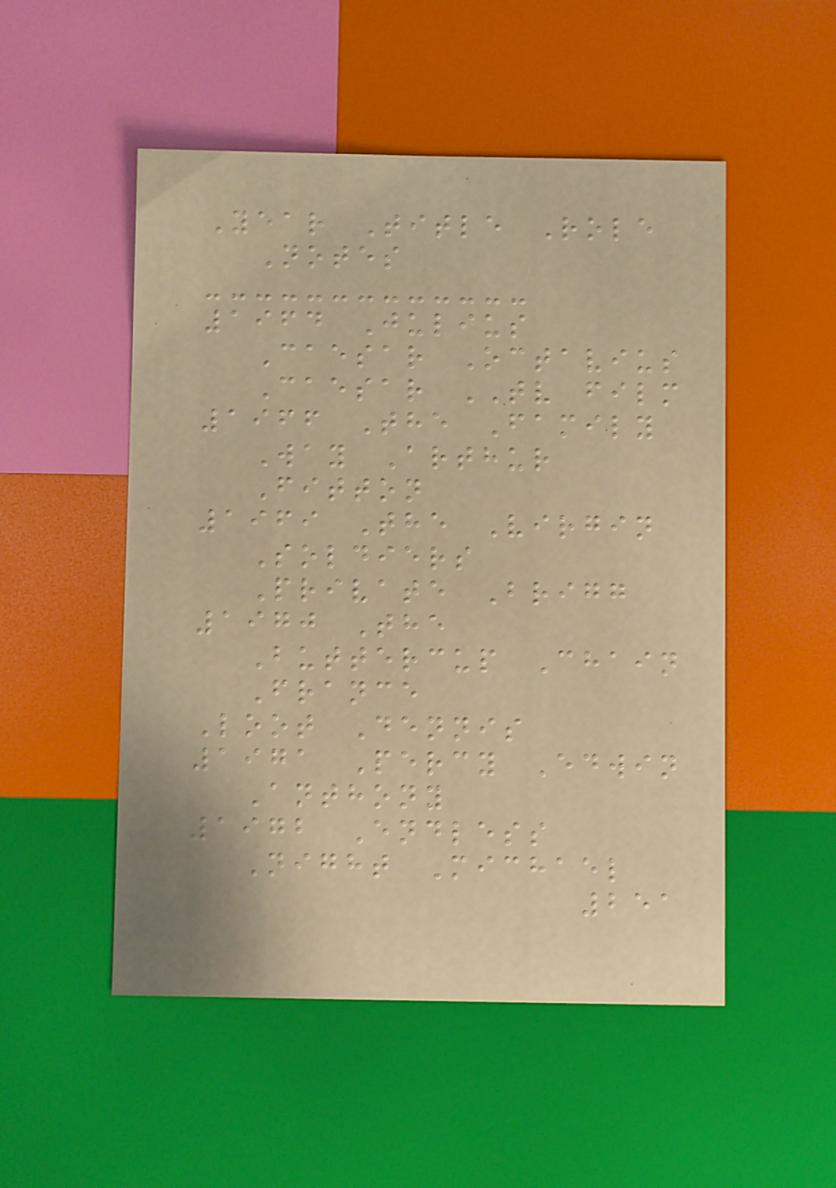Year Title Role
Notes
1964 Julius
Caesar Octavius
Caesar TV film
1966 The Family
Way Arthur
Fitton
1969 The Virgin
Soldiers
Private Brigg
1970 The
Buttercup Chain
France
Loot Dennis
1971 Percy Edwin
Anthony
1972 Endless
Night Michael
251
